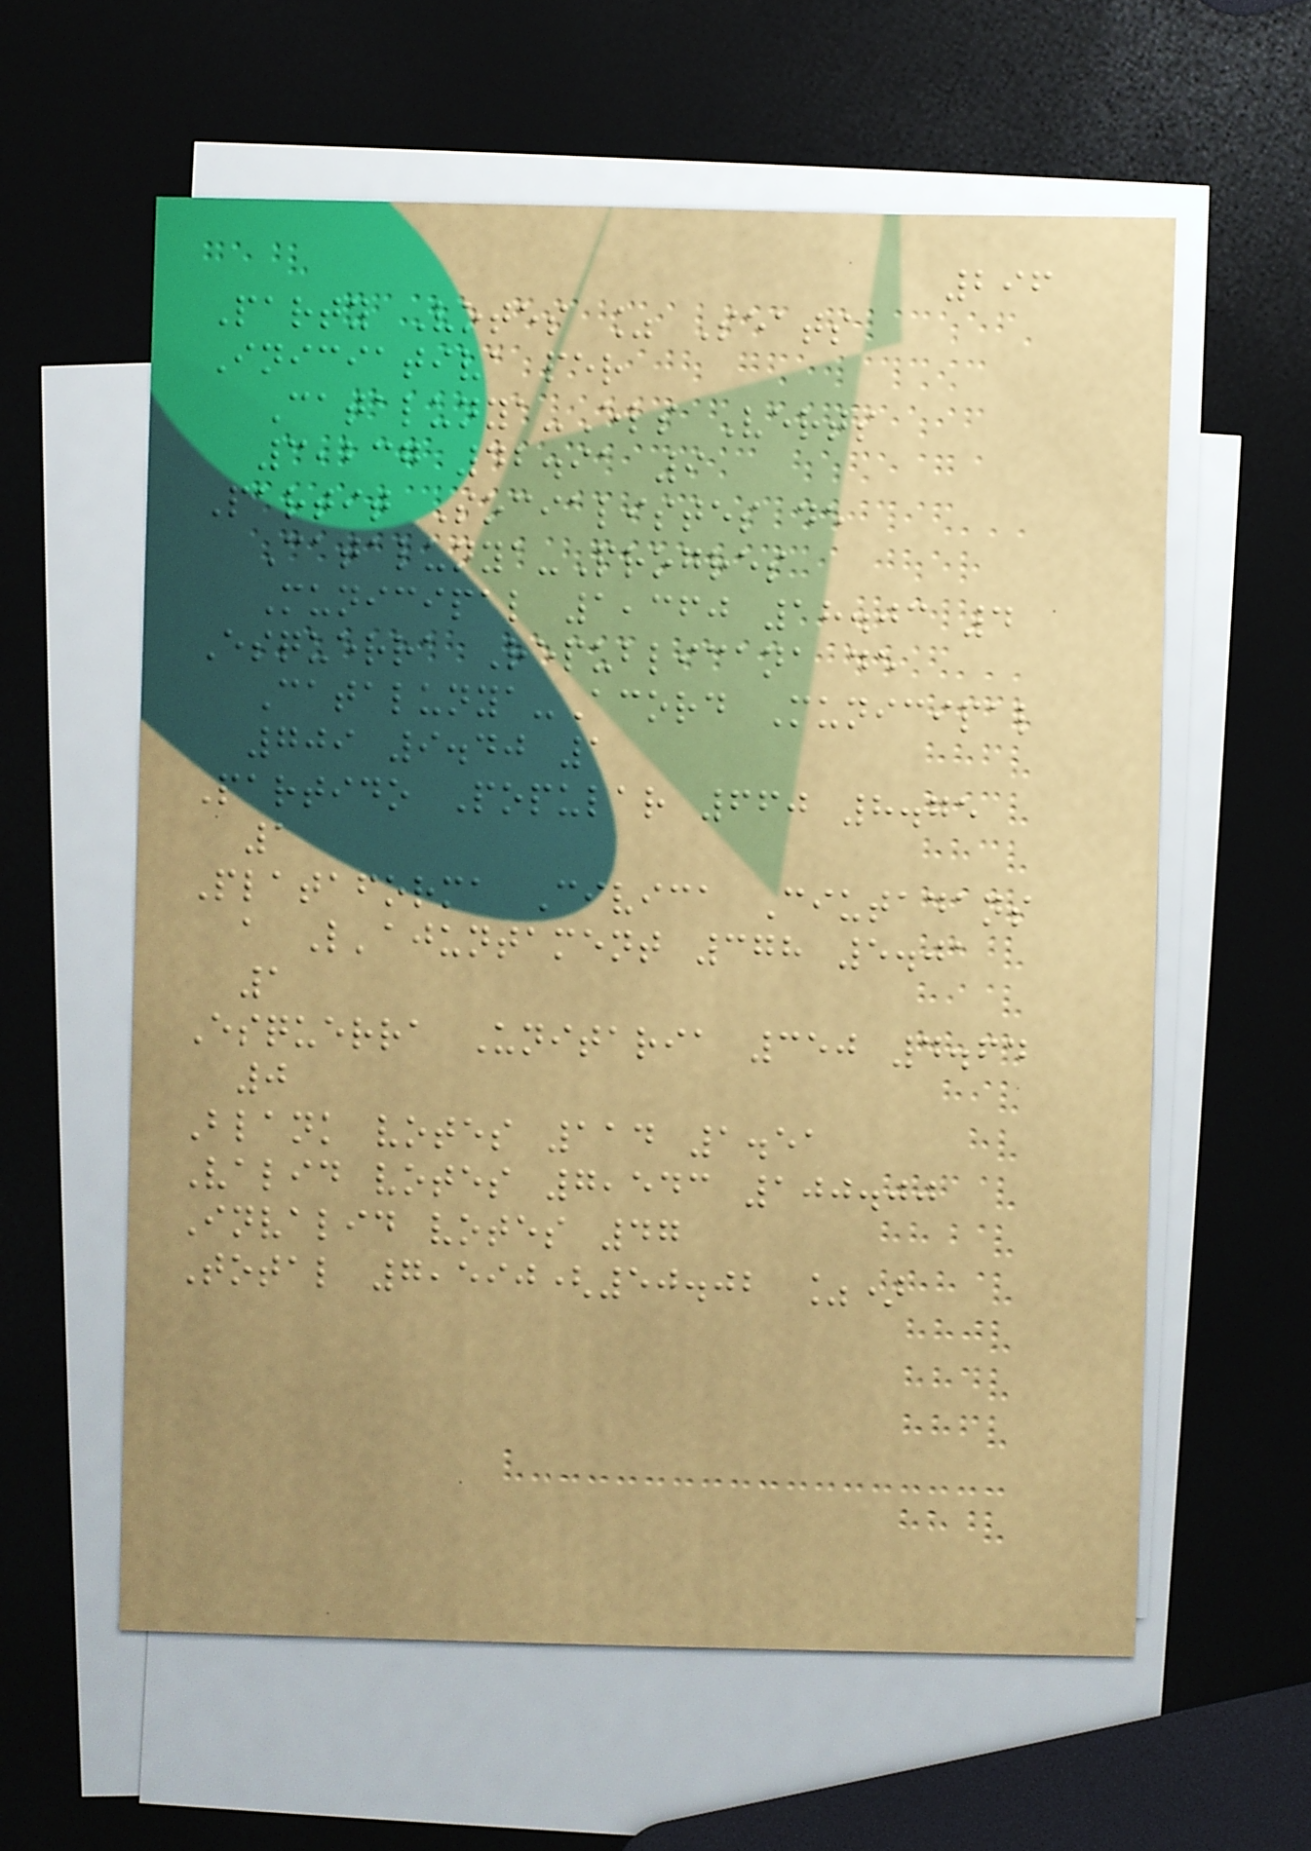296
Party Votes % Seats
Iniciativa per
Catalunya-Els Verts
3,237 42.91 9
Partit Socialistes de
Catalunya-Progres
Municipal 1,360 18.03 4
Esquerra Republicana de
Catalunya-Acord Municipal
709 9.40 1
Partido Popular 660 8.75
1
Plataforma Civica Ciutadans
a L'ajuntament 378 5.01
1
Esquerra Unitaria 350 4.64
0
Blank votes 114 1.51
Valid votes 7,543 100.00
Invalid votes 47
Total 7,590(50.02 %)
